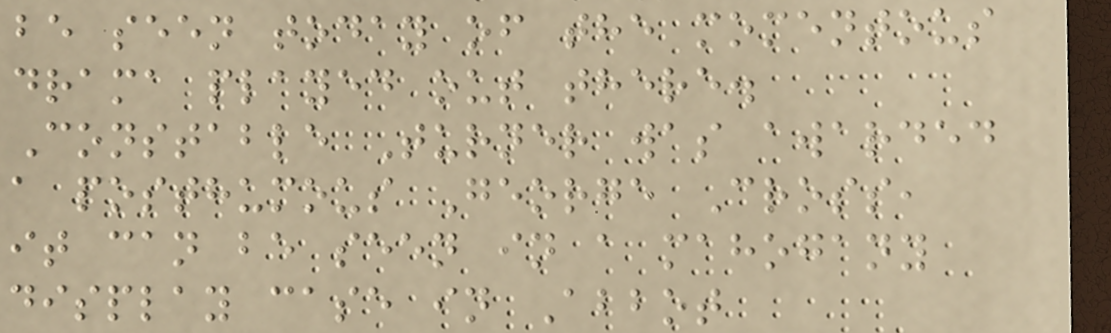be seen today of the momentous
drama played out there.
Constable Turner was awarded
a posthumous George Cross,
it can be seen in a mahogany
display case in Abbot
